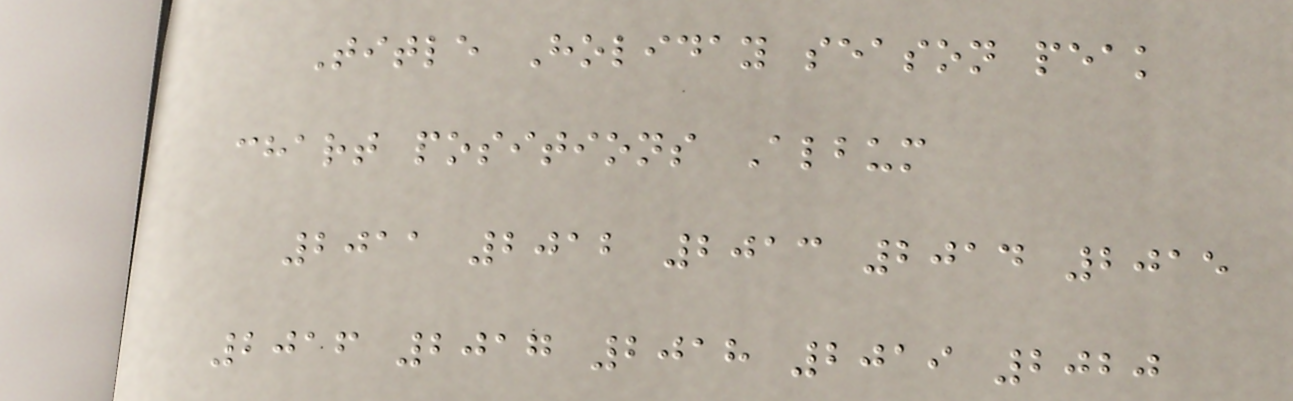Title Holiday season peak
chart positions Album
2011 2012 2013 2014 2015
2016 2017 2018 2019 2020
